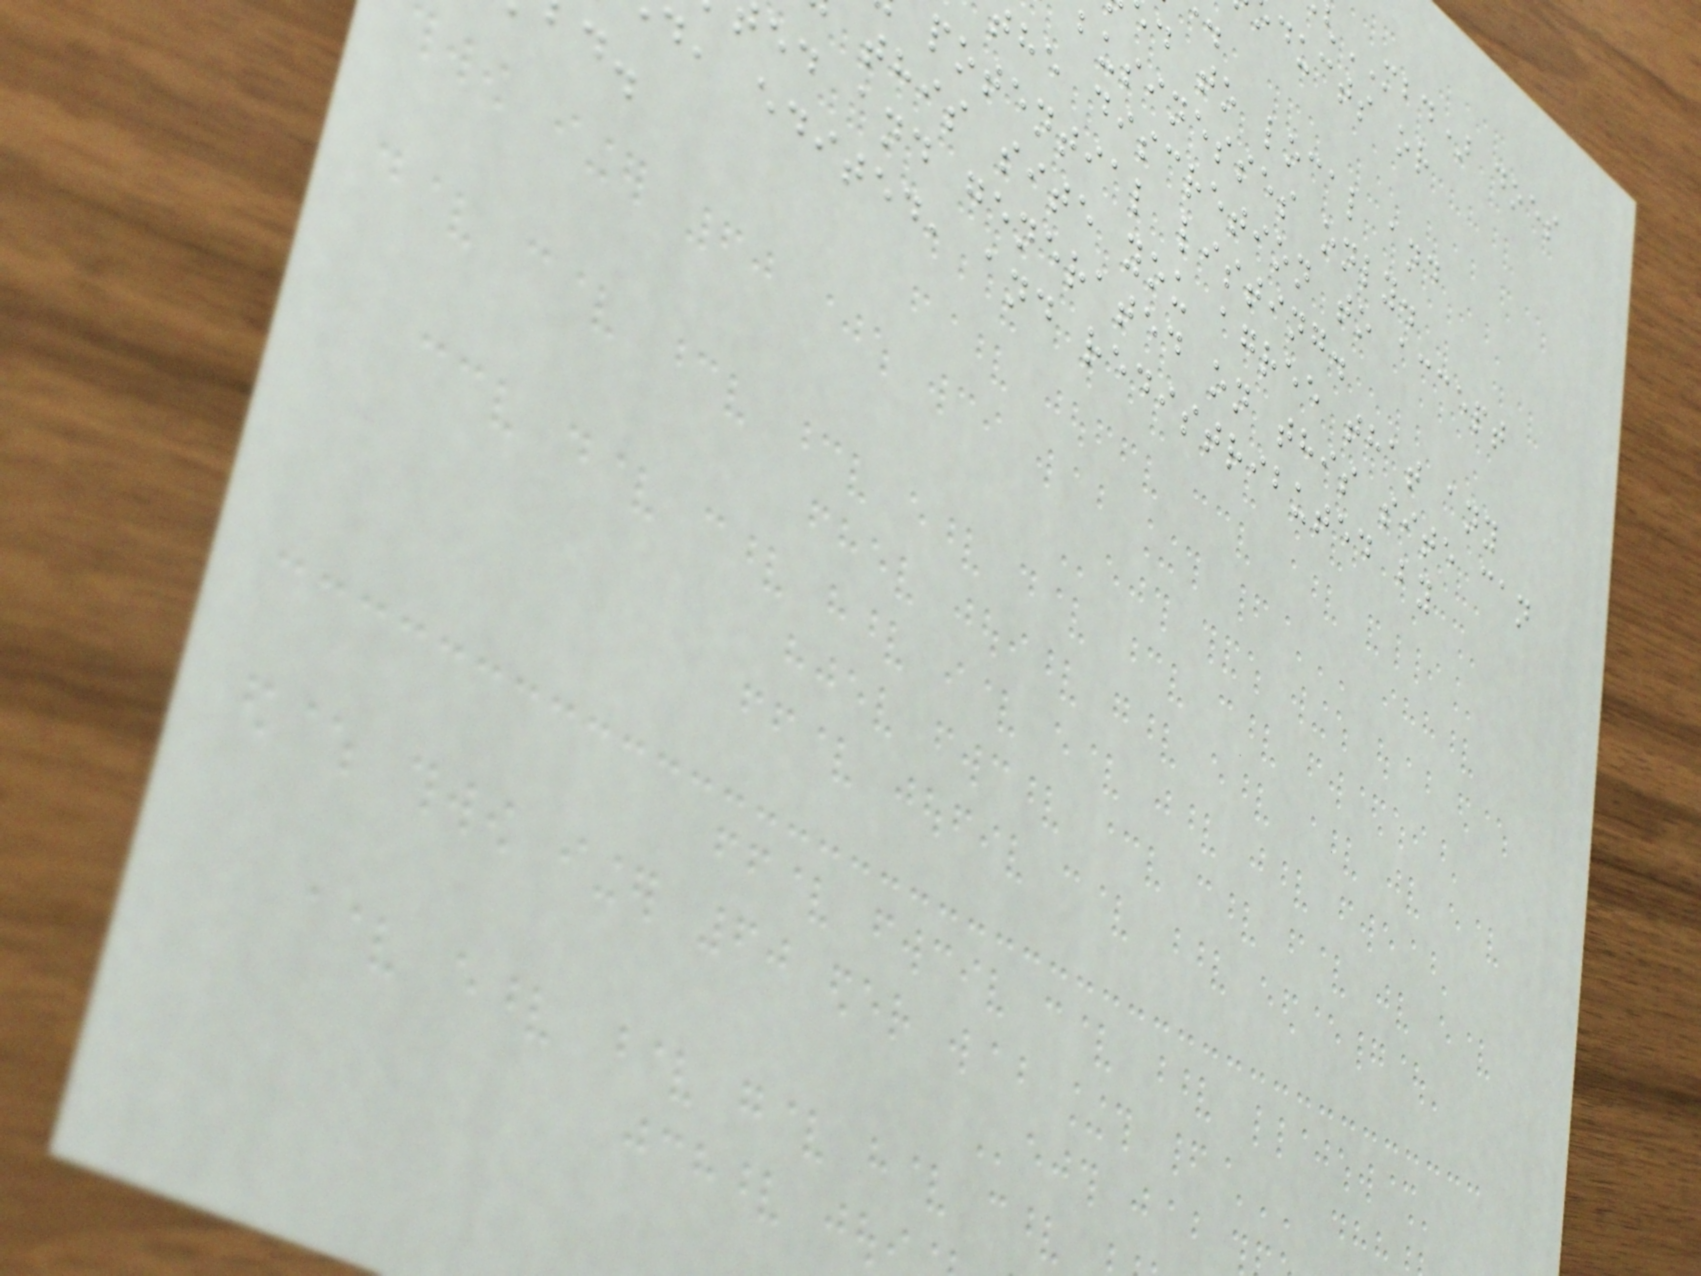MBD) does
d to local and
businesses only.
the discretion to accept
potential listing.
this site you agree that any
ed and generated on this site can
d, edited, and redistributed by
